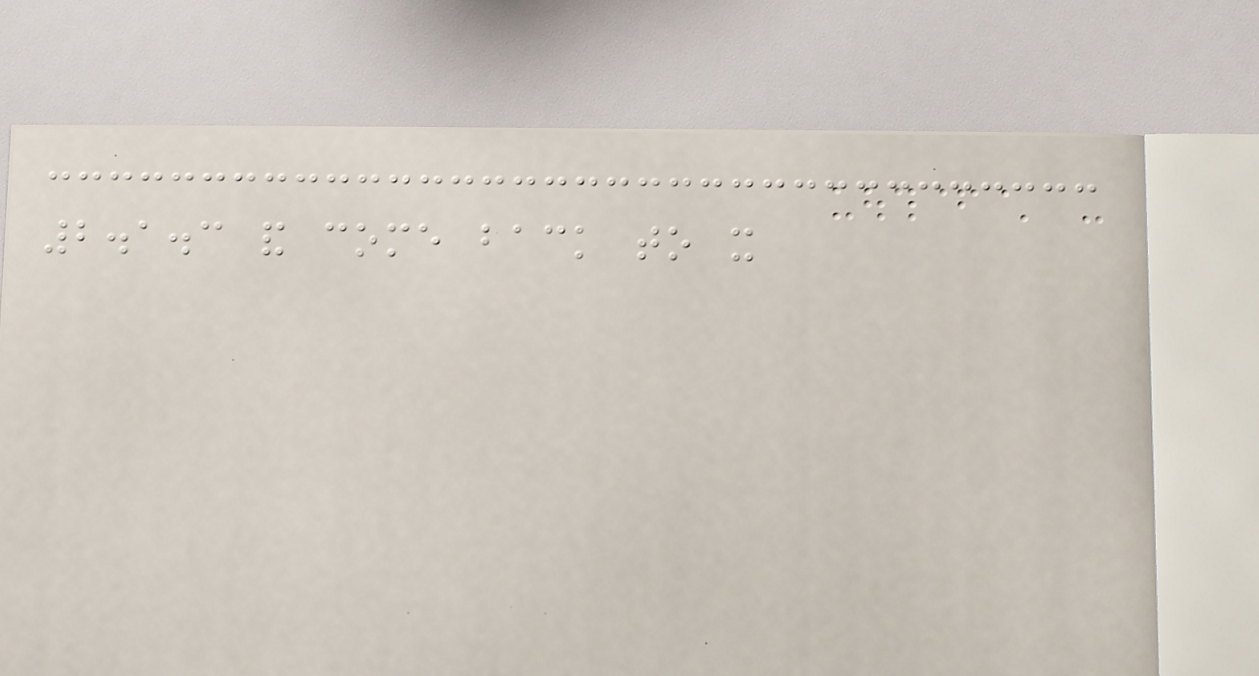2.1.3 and come back to it
